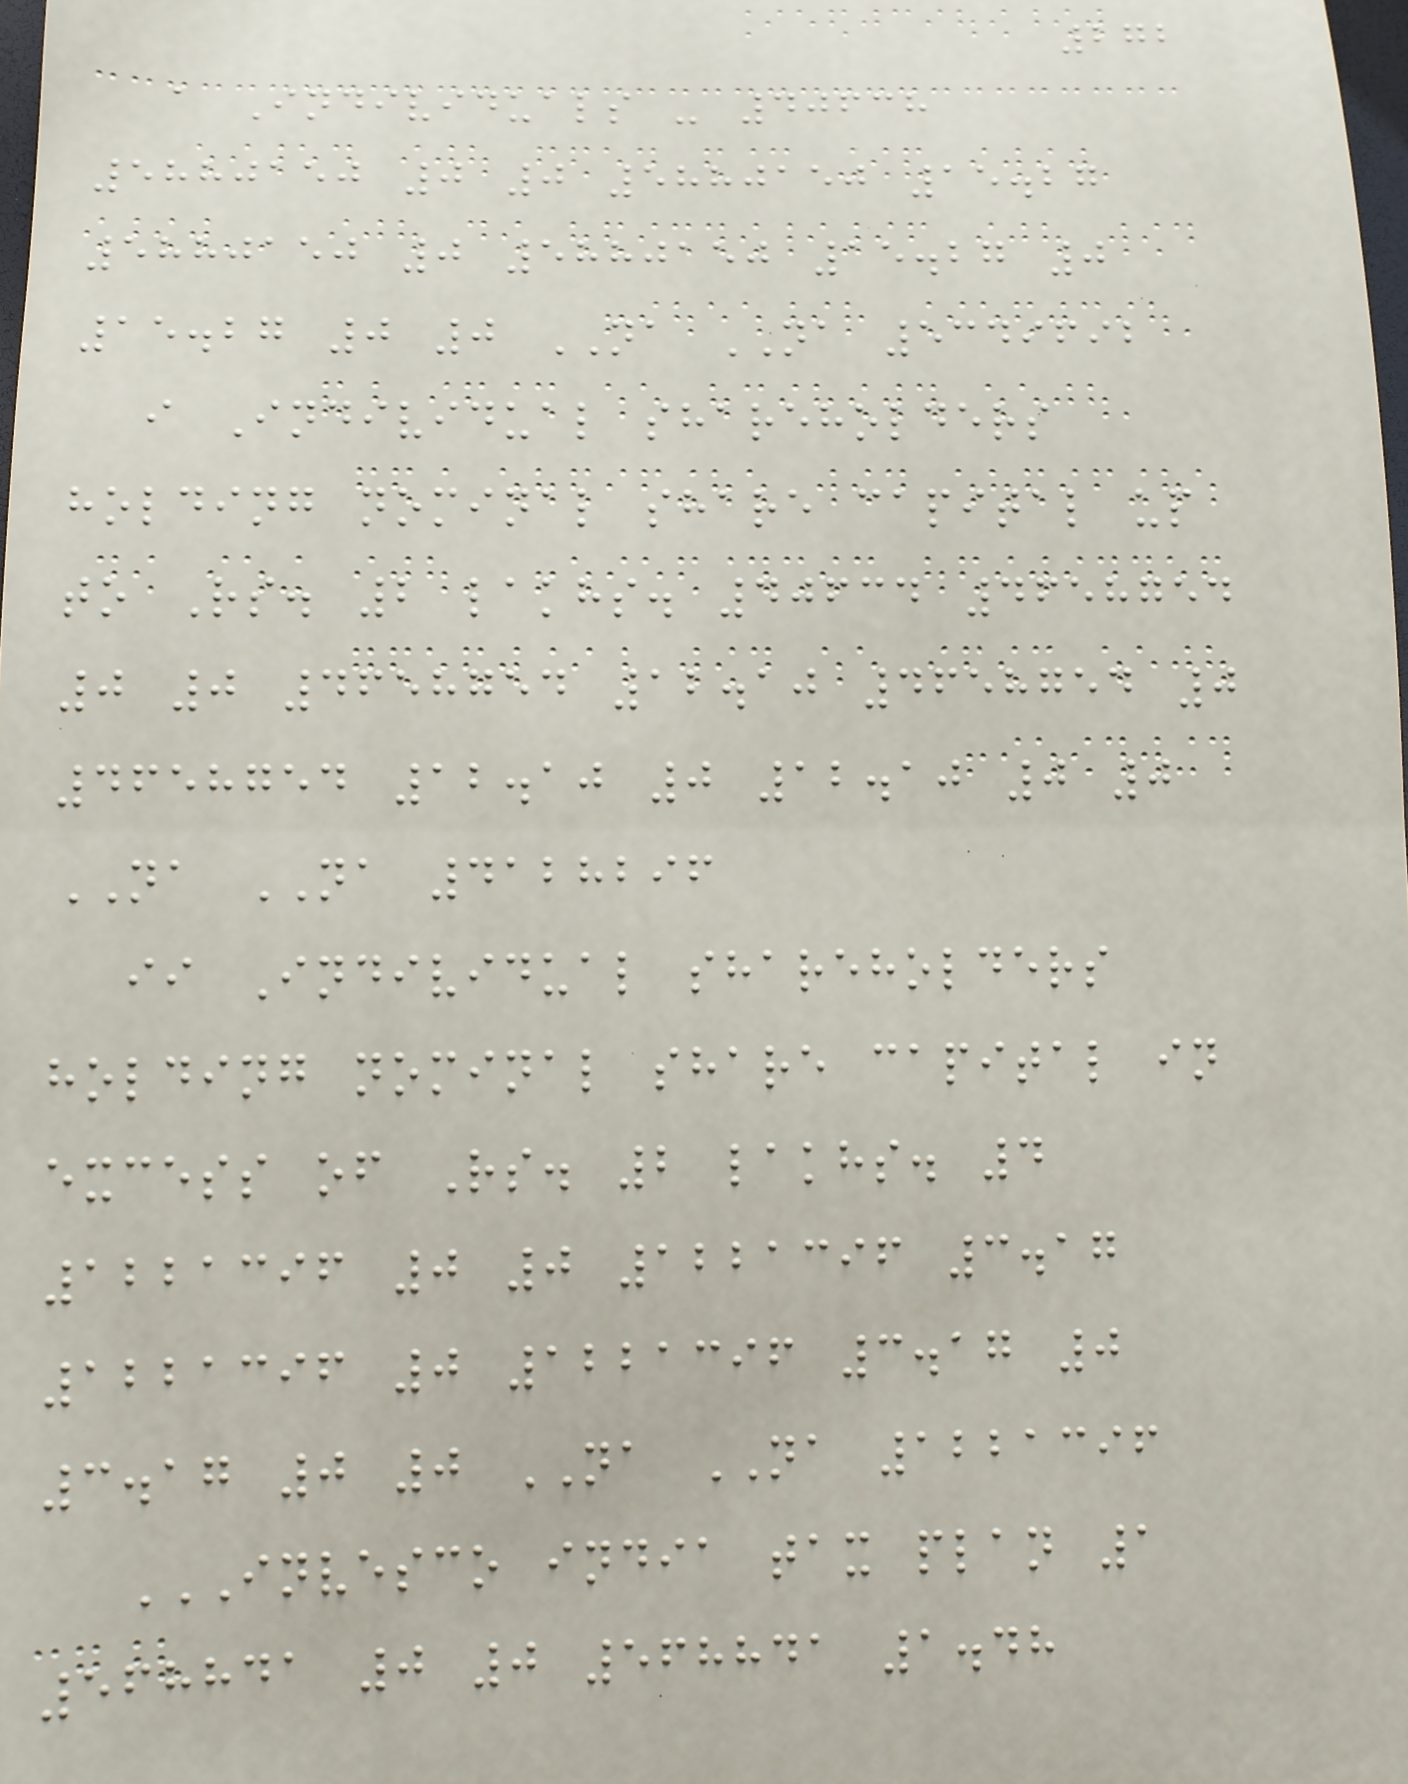272
a Individuals - 40638
5880150 0 0 5880150 15.27
5880150 0 5880150 15.27 0
15.27 0 0 NA NA 5349692
i Individual shareholders
holding nominal share capital up
to Rs. 2 lakhs. 40634 4658754
0 0 4658754 12.10 4658754 0
4658754 12.10 0 12.10 0 0
NA NA 4128296
ii Individual shareholders
holding nominal share capital in
excess of Rs. 2 lakhs. 4
1221396 0 0 1221396 3.17
1221396 0 1221396 3.17 0
3.17 0 0 NA NA 1221396
INVESCO INDIA TAX PLAN 1
568841 0 0 568841 1.48
